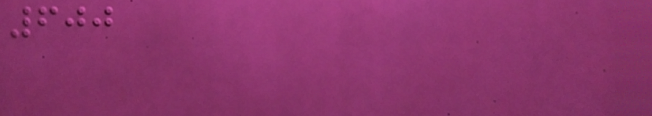600
